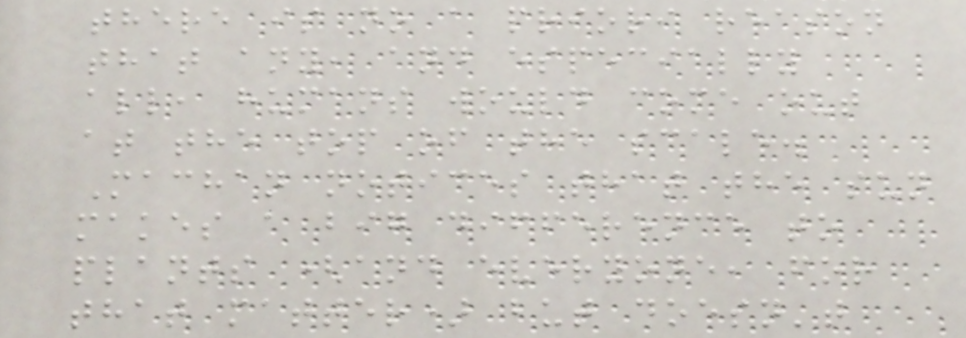there is no a priori reason
that any, and especially
all, humans would come out
at the top of the scale.
Machan notices that the sun
makes a big difference to
plants (and everyone, for
that matter) but doesn't
